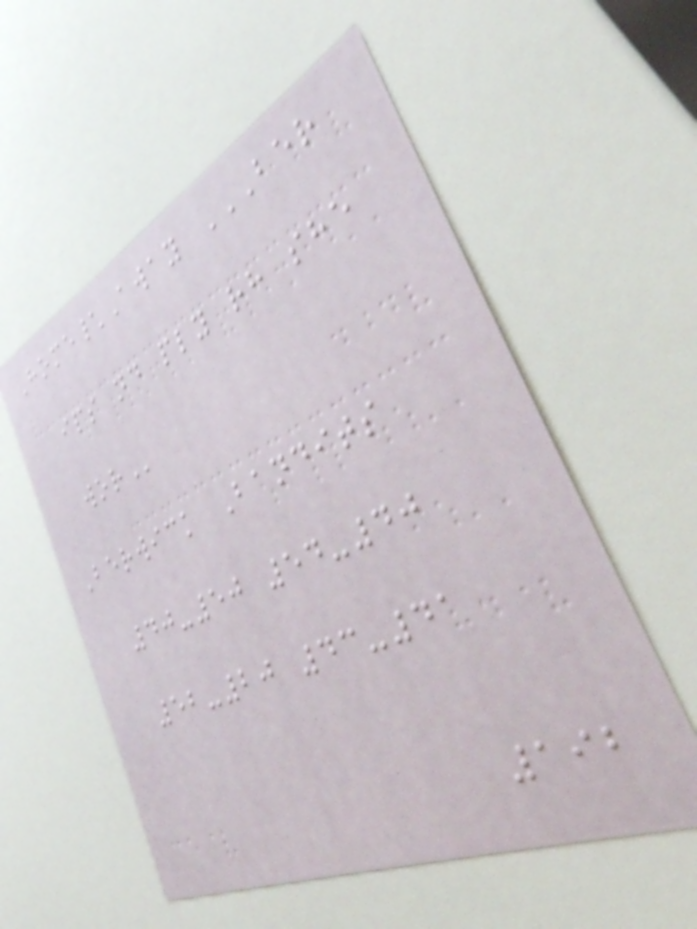Home\Away BER
IPS ND PLY RH SHE
WOR
Berwick Bandits
40-50 54-40
52-20 43-41
192
